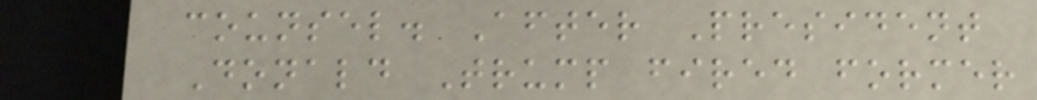counsel. After President
Donald Trump fired former
